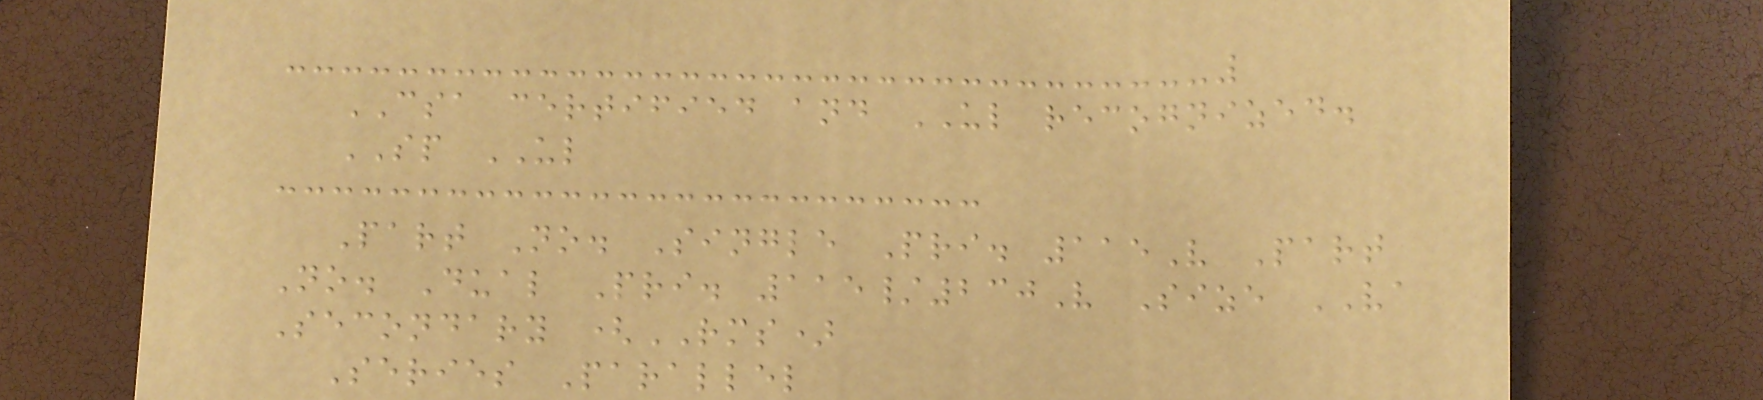CSA certified and UL recognized.
SP UL
Part No. Single Pri. 115V Part
No. Dual Pri. 115/230V Size VA
Secondary (RMS)
Series Parallel
